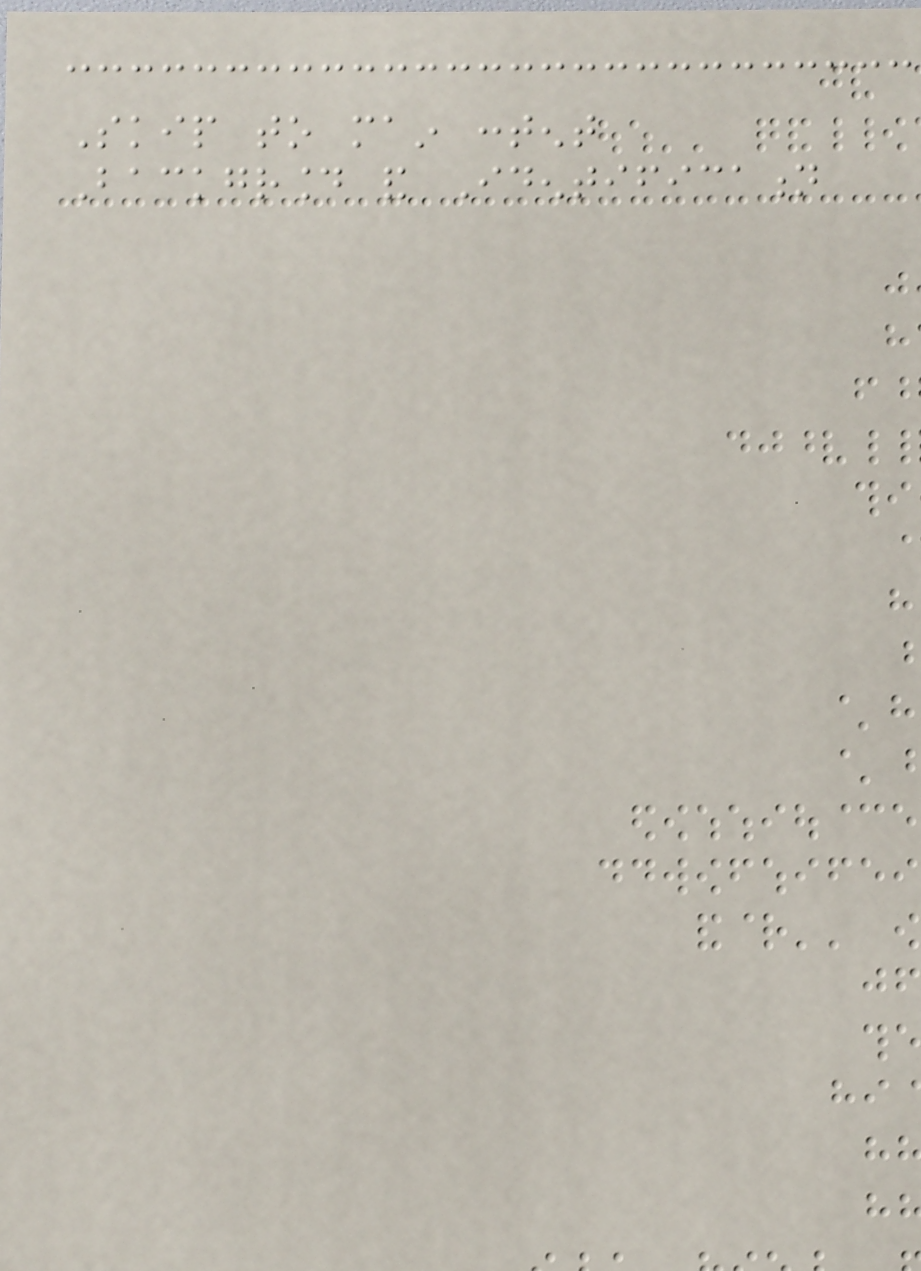Skip to main content
Background and Identification
